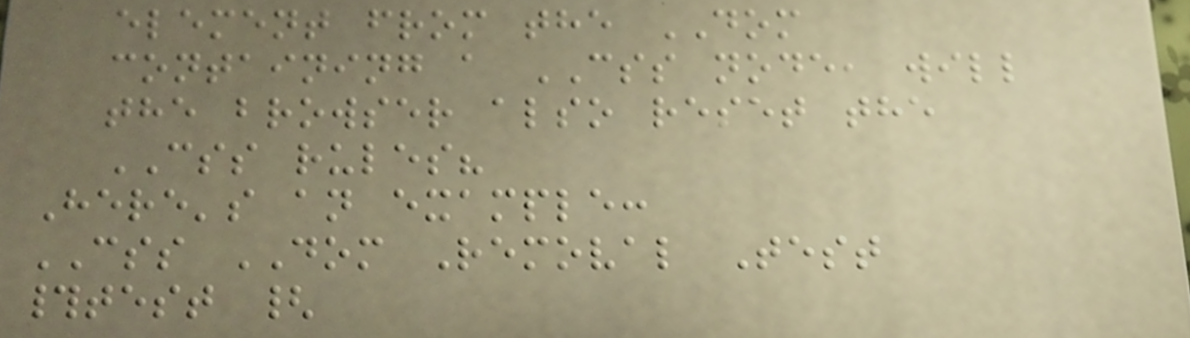element from the DOM
containing a CSS node, will
the browser also reset the
CSS rules?
Here's an example:
CSS DOM Removal Test
#test {
